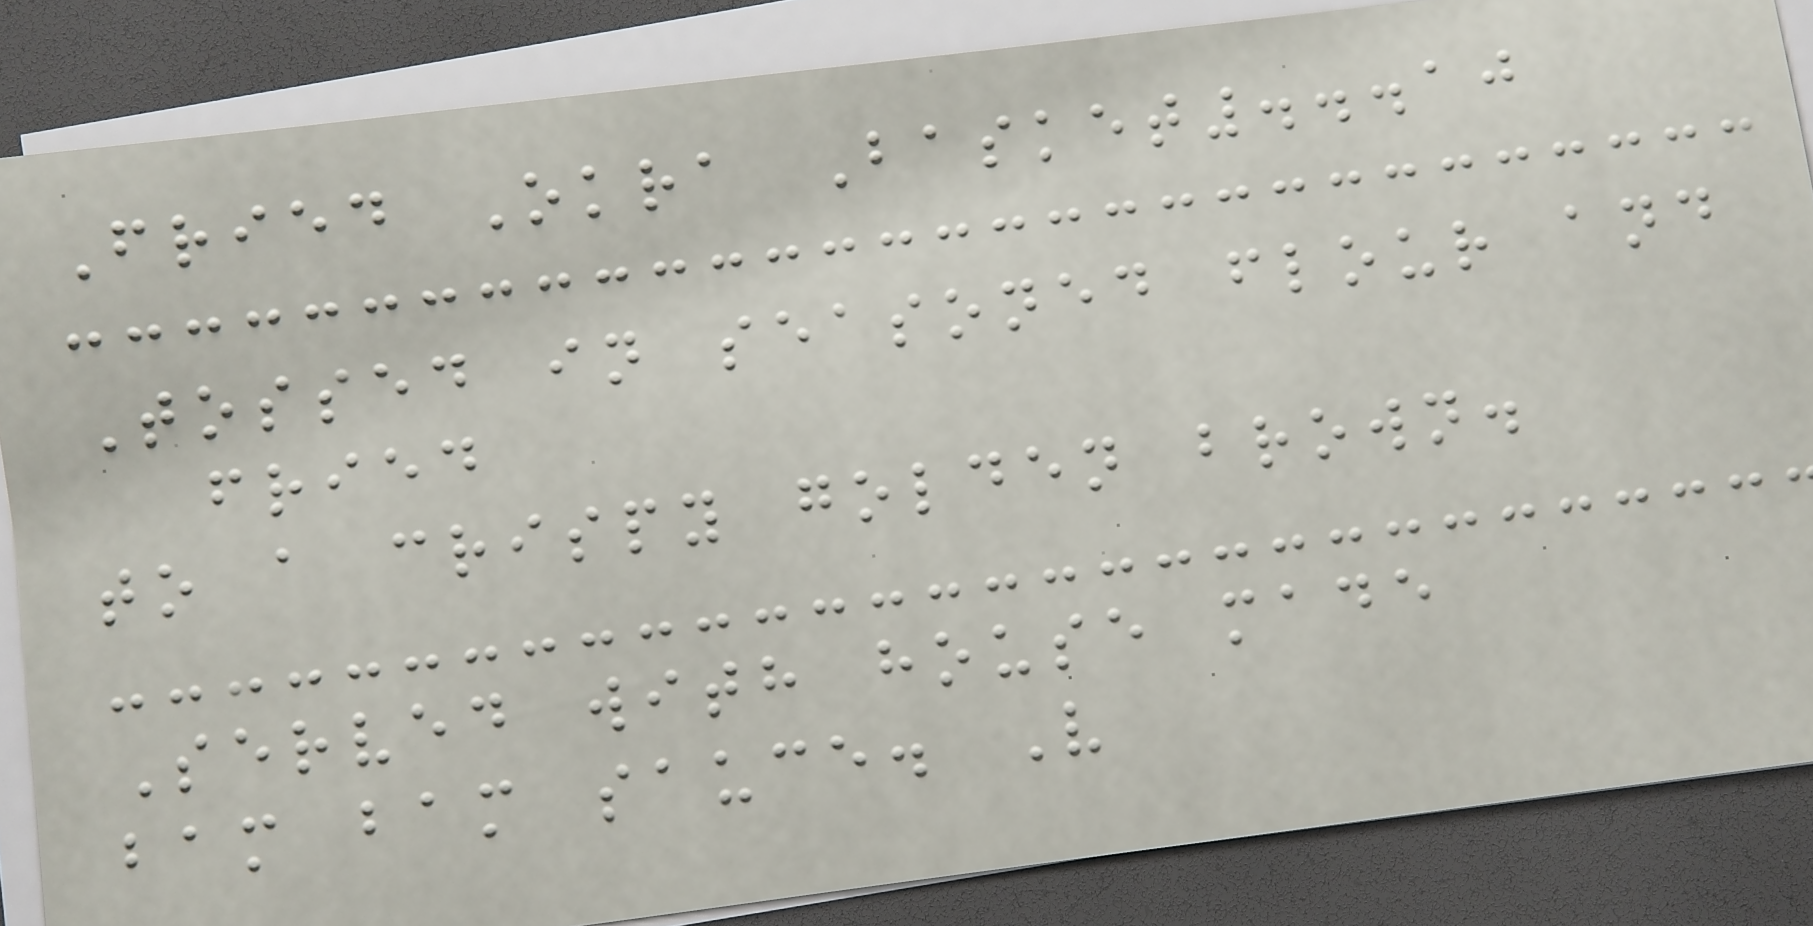Fried Okra Basket...10
Tossed in seasoned flour and
fried
to a crispy golden brown.
Served with house made
bam bam sauce. V
